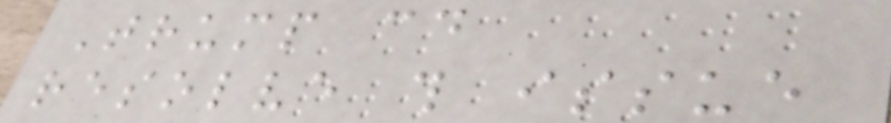Trump could
resolve this issue
